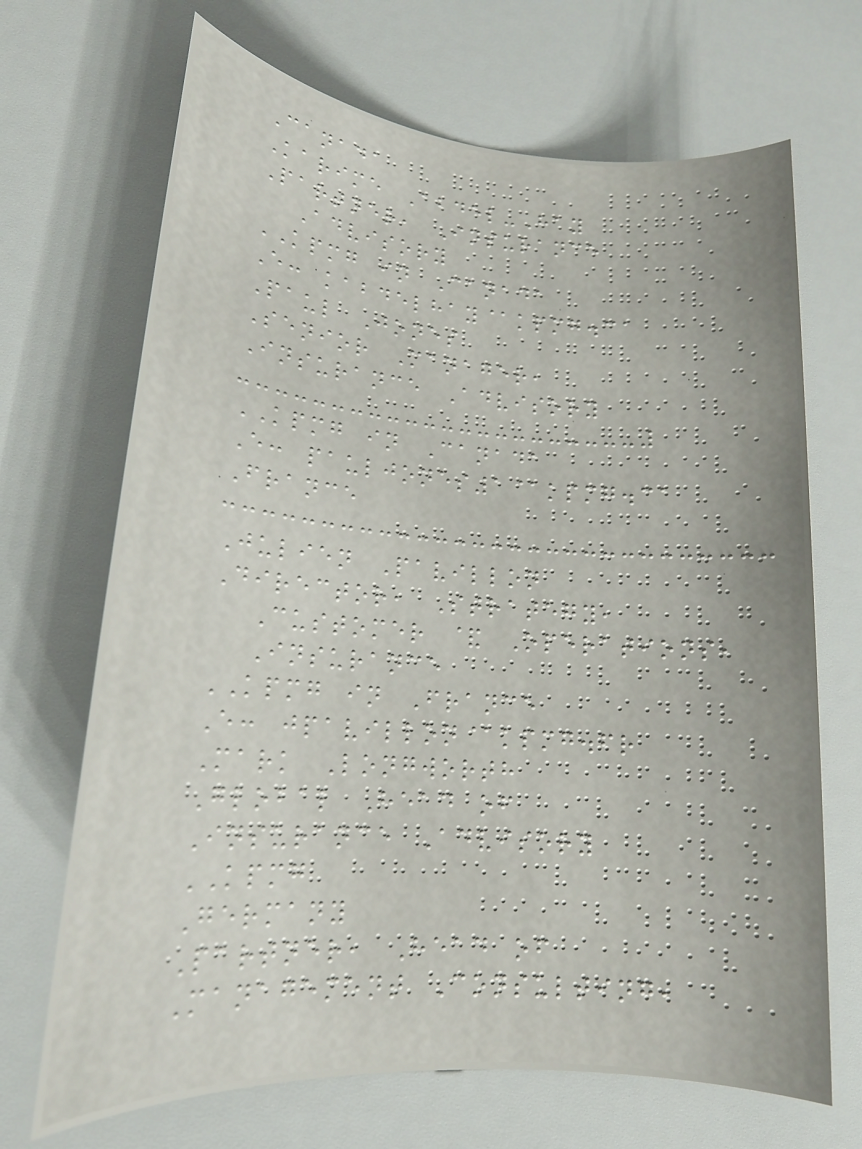Canada
Karime Abdel-Hay
Partner, Insurance
Advisory
KPMG in Canada
E: kabdelhay@kpmg.ca
Paul Jones
Senior Manager,
Insurance Advisory
KPMG in Canada
E: pauljones1@kpmg.ca
France
Julien Pavillon
Director, Strategy,
Customer & Operations,
Insurance
KPMG in France
E: jpavillon@kpmg.fr
Mark Longworth
Global Head of
Insurance Advisory
KPMG
Germany
Partner, Head of
Management Consulting,
